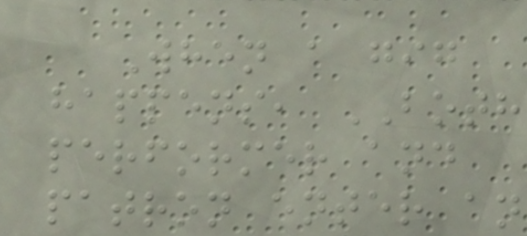When a gig
happens, BOTH
performer and
patron enter an
